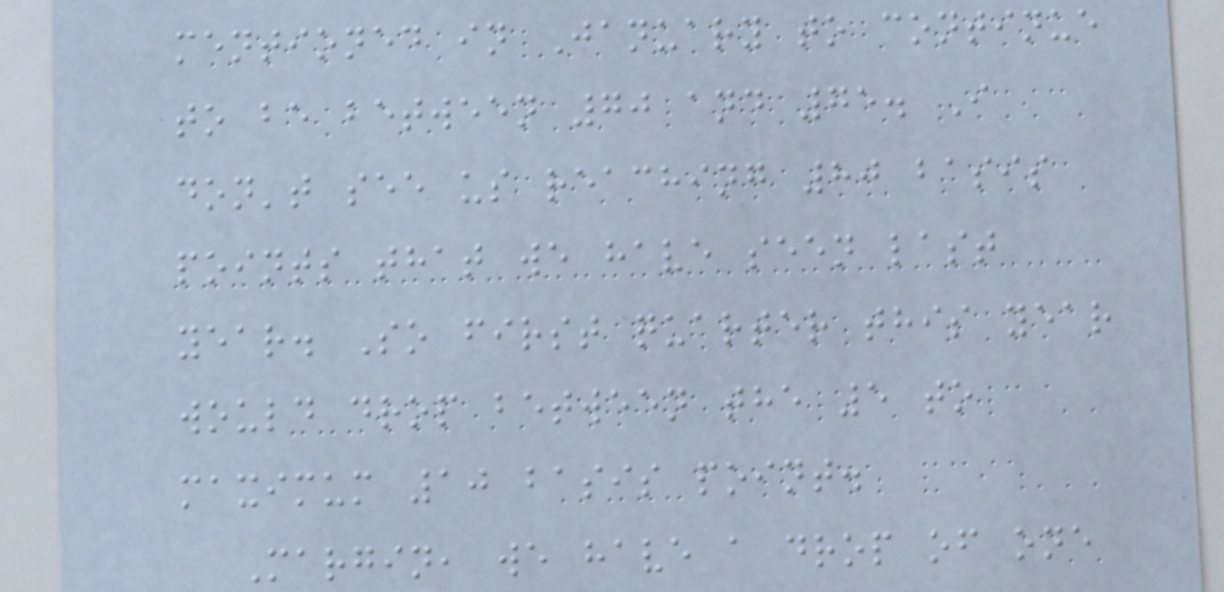mentioned in January to continue
to be between 70 and 75. I
don't see us reaching 80 basis
points that we have seen last
year. So first quarter this year
would drop between the 5 to
maximum 10 basis point.
Margin, we have a drop of one
